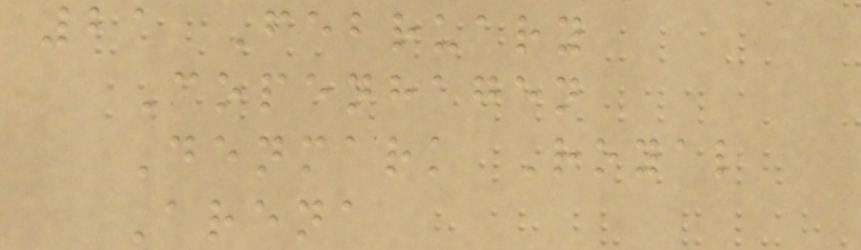21 February
Copenhagen
Denmark Royal
Arena
